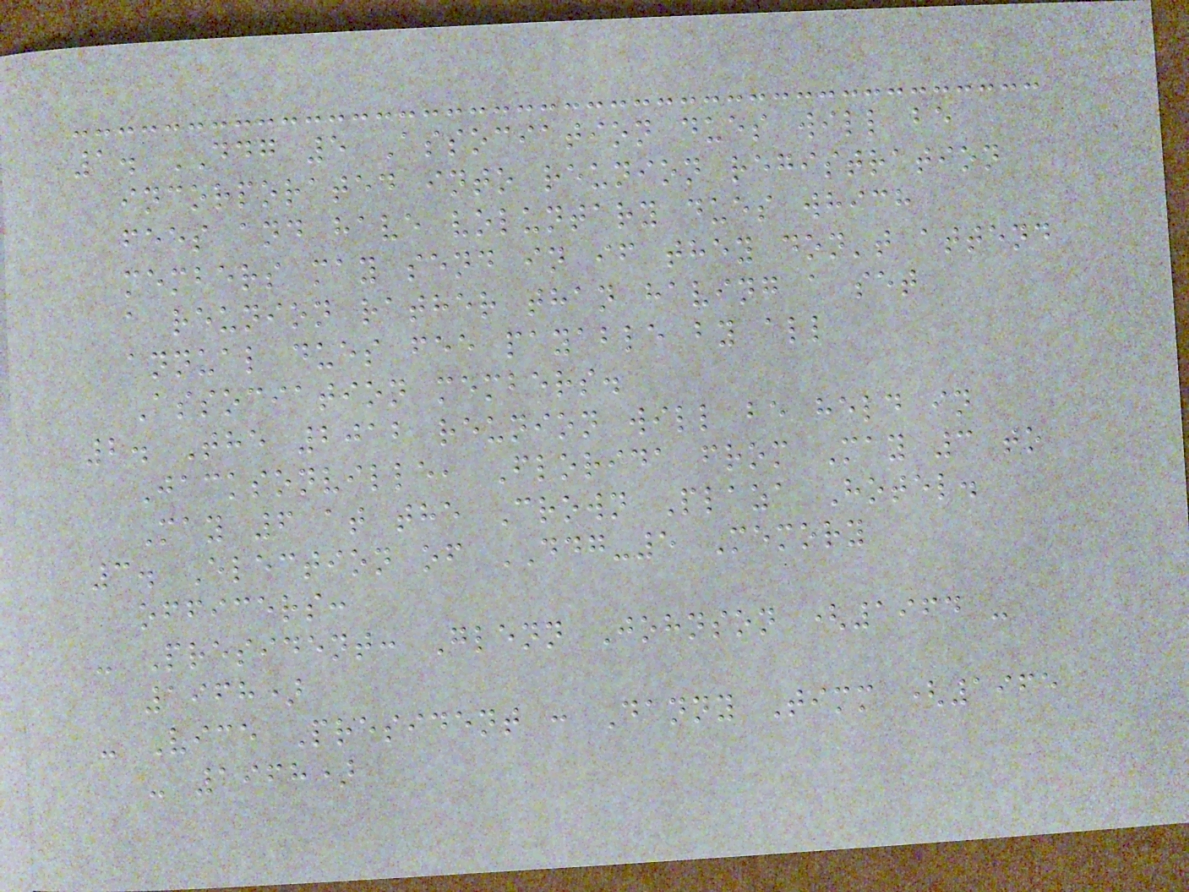1. DDG 5 Association dues will be
incorporated into reunion registration
fees and have voluntary dues which
members may send in if they don't attend
a reunion rather than having a set
annual dues fee payable by all
Association members.
2. The 2012 reunion will be held in
Jacksonville, Florida from May 3 to
May 6 at the Crown Plaza Hotel.
3. Election of DDG-5 Memory
officers:
- President: Glenn Johnson (1964 -
1968)
- Vice President : Danny Timm (1965
- 1968)
